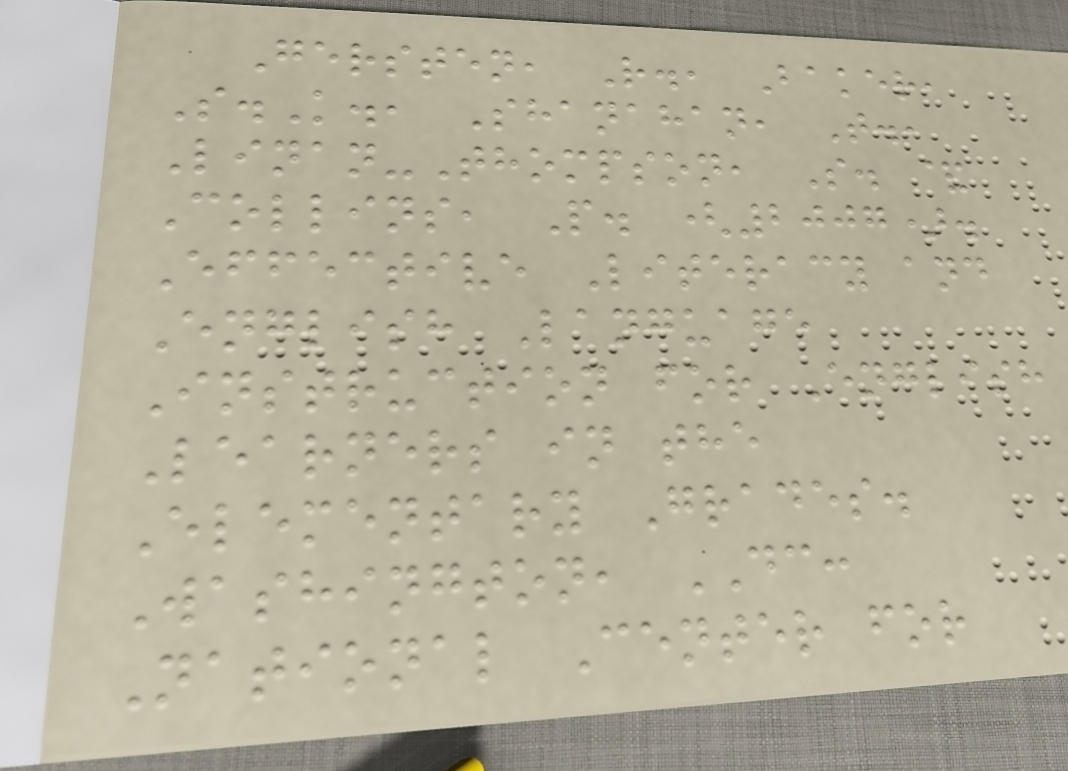Gersten, R., Baker,
S.K., Shanahan, T.,
Linan-Thompson, S. &
Collins, P. (2007).
Effective Literacy and
English Language
Instruction for English
Learners in the
Elementary Grades.
Washington, DC:
National Center for
